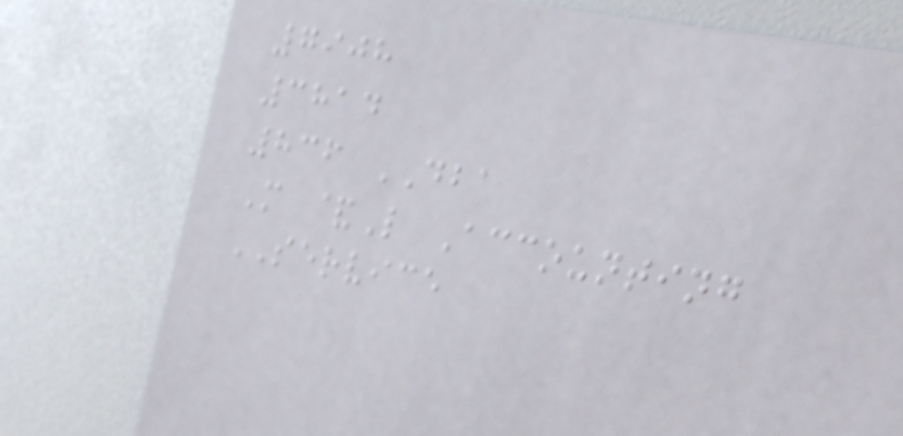7908
3814
836 DBA
M &L Accounting
SERVICE
